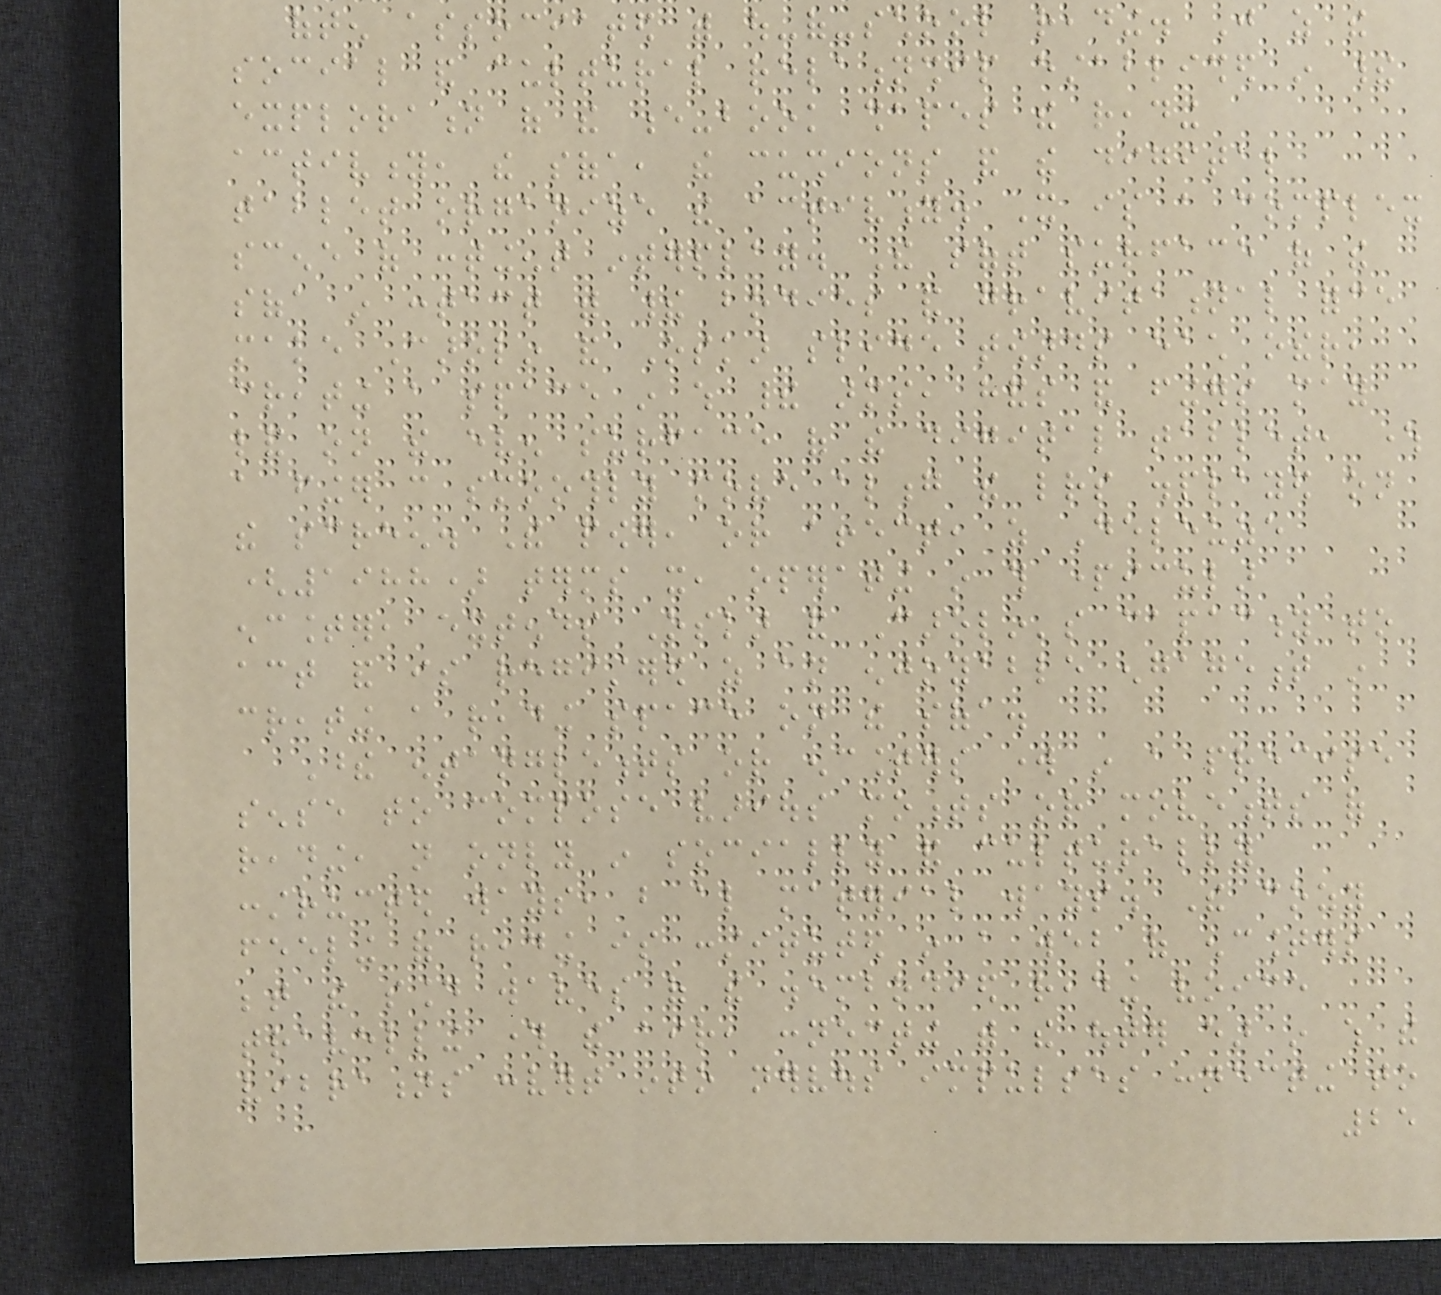often associated with out-of-school reading. Just as the
social and cultural relationship established in their
exploration of the e-book shapes the reading
activity, the sofa, the cushions and the digital
tablet organize the activity. It is a complex
scene of contingent interplay. The soft surface of the
sofa in contact with their bodies and gravitational force
make Carolin and Oskar slide towards each other,
creating a space in which their arms, hands and fingers may
land on the even surface of the digital tablet, where
a finger can smoothly move along the letters displayed on
the screen. The power, or affect, as Deleuze
(1988) terms it, operating in this particular
encounter, extends Oskar and Carolin's capacity to
act and is registered as an enjoyable engagement in
creating a reading space on the sofa.
These entanglements or encounters work in a precise
sense to compose various moments or movements of
reading, not only in socially and culturally
constructed ways, but also material ways. The cozy
feeling of reading is constituted in a web of encounters
between the sound waves of the disembodied reading voice
travelling through the air, connecting with the outer ear in which the
vibrations convert into nervous impulses connecting to
25
